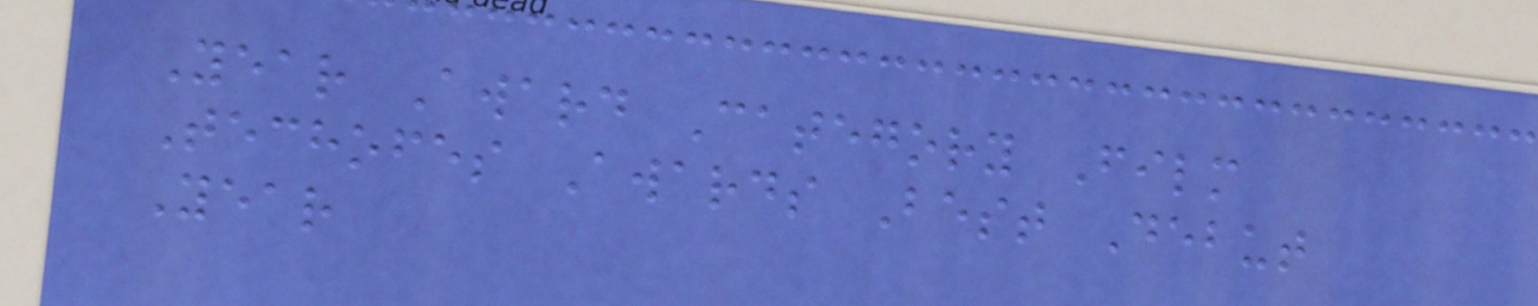Year Award Category Film
Techofes Awards Best Debut
Year
